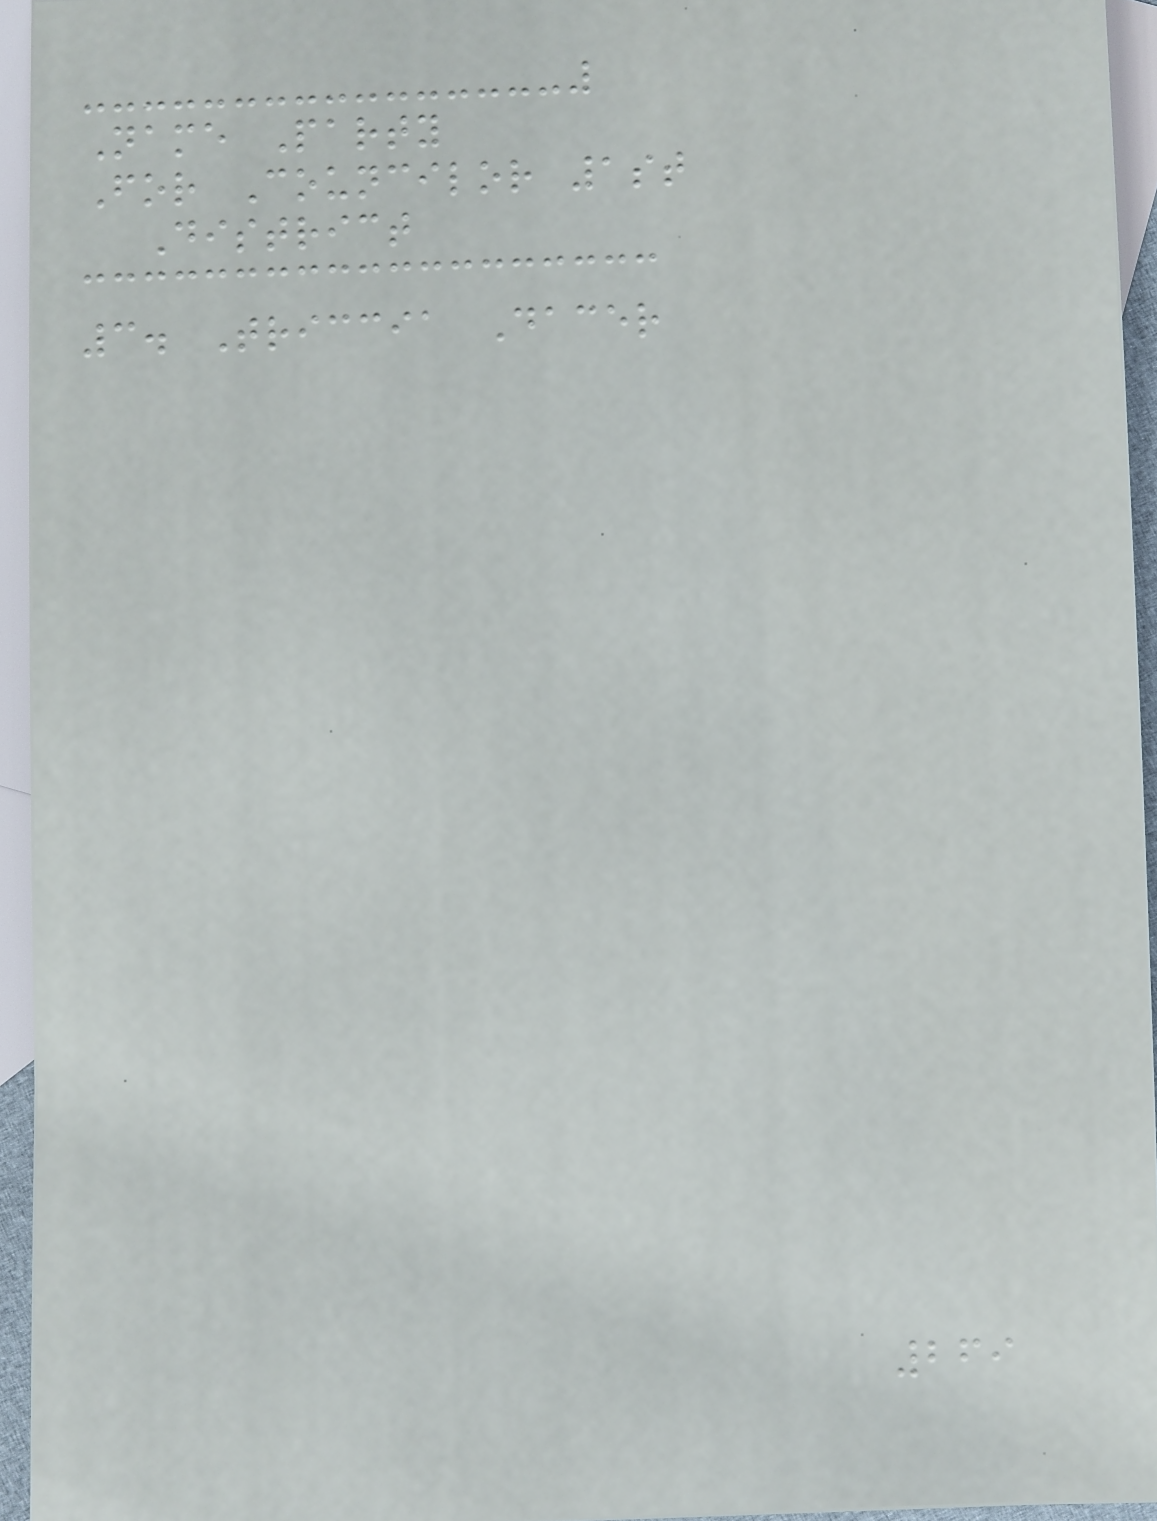Name Party
For Councilor 1st
District
3. Triccia Dacer
269
